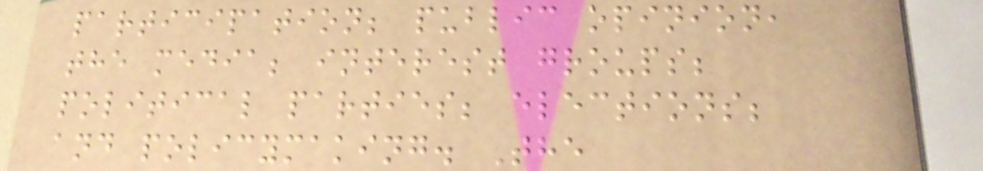participation; public opinion,
the media; interest groups;
political parties; elections;
and policymaking. The
